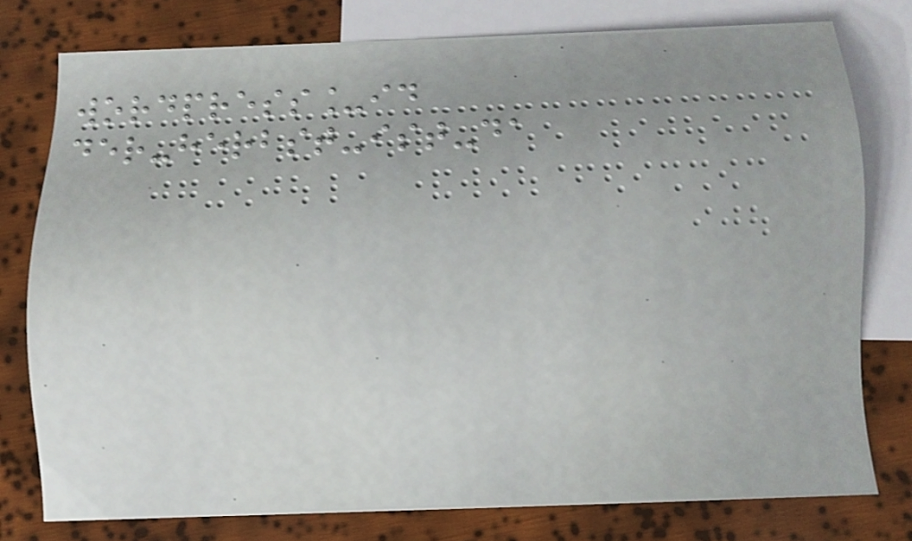wordpress_id
der-herbst-ist-da
